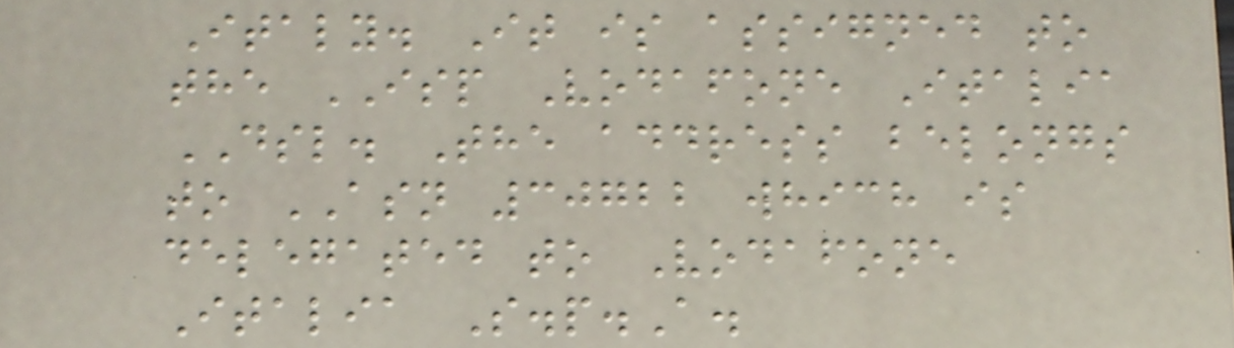Italy. It is assigned to
the ISP Vodafone Italia
DSL. The address belongs
to ASN 30722 which is
delegated to Vodafone
Italia S.p.A.
